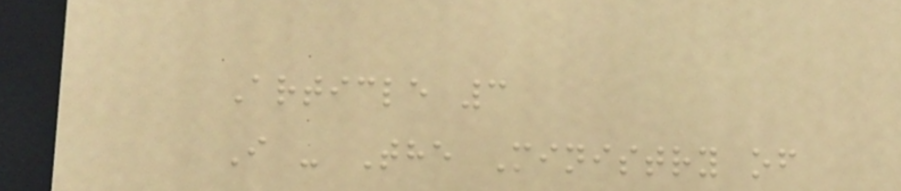Article 3
I - The Ministry of
